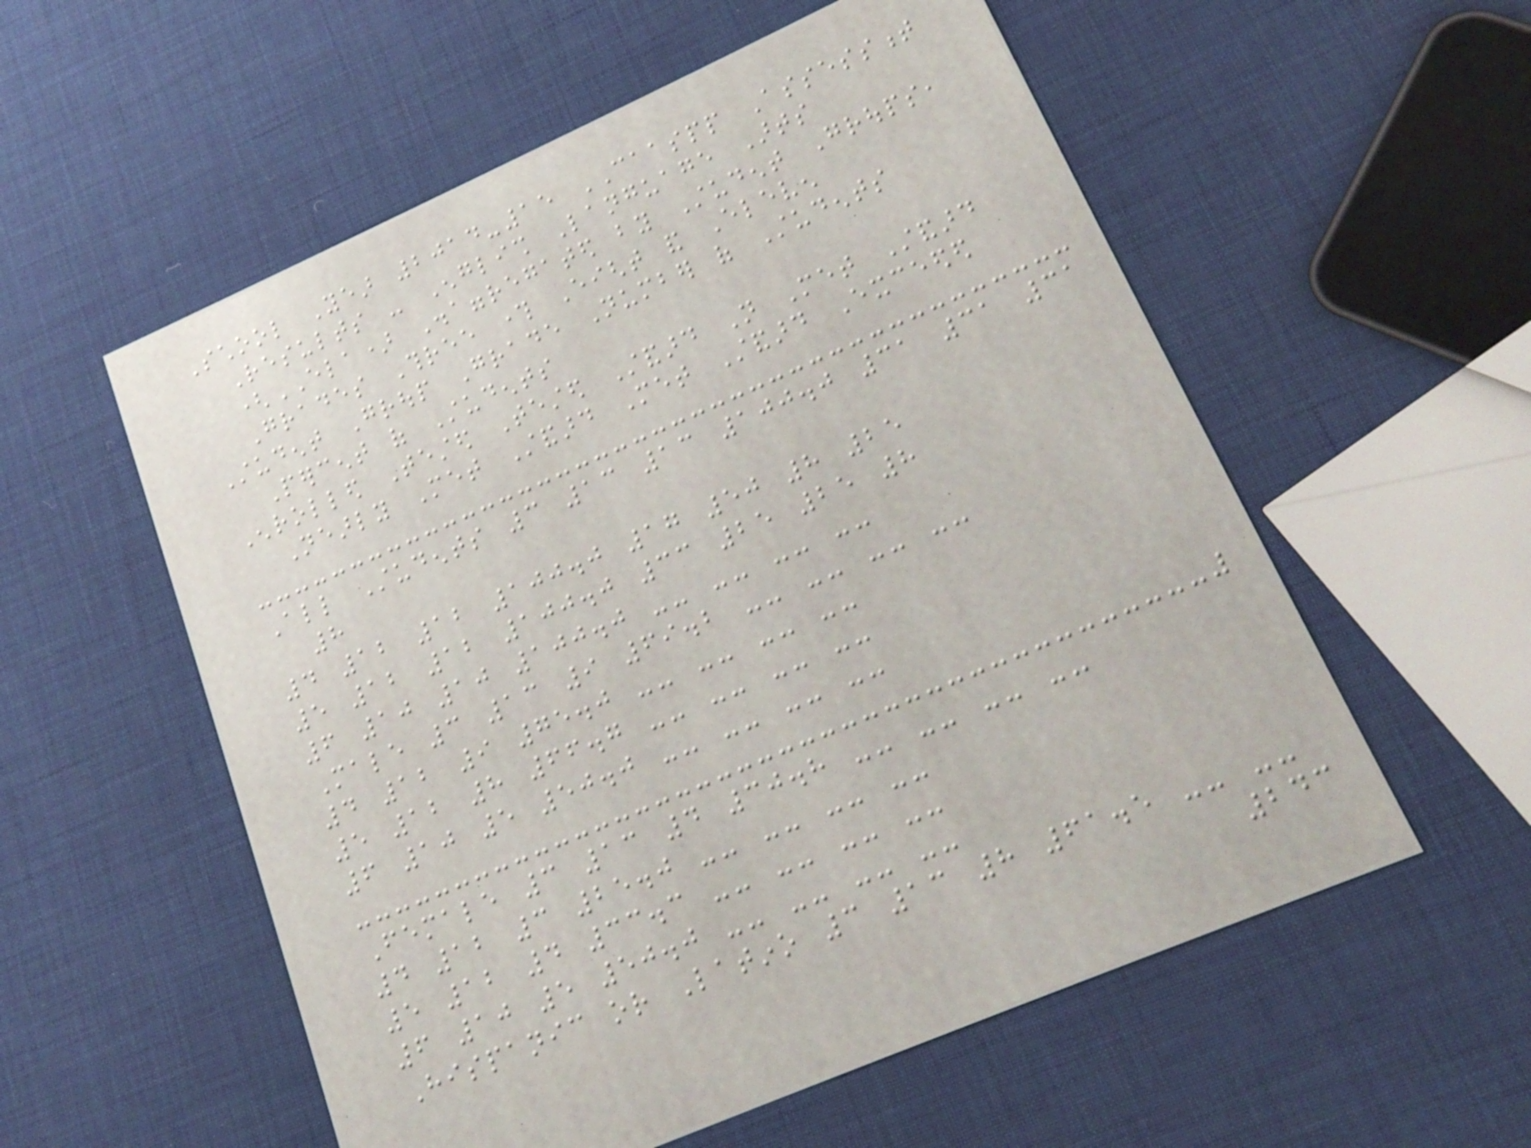School Year 2014-15 CAASPP Assessment
Results - English Language Arts
(ELA) Disaggregated by Student Groups,
Grades Three through Eight and Eleven
Student Group Grade Number of Students
Percent of Students
Enrolled Tested Tested Standard Not Met Standard
Nearly Met Standard Met Standard Exceeded
All Students 3 13 13 100.0 31 31 31
8
4 12 12 100.0 17 50 8 25
5 12 12 100.0 33 25 25 8
6 10 10 100.0 -- -- -- --
Male 3 13 9 69.2 -- -- -- --
4 12 9 75.0 -- -- -- --
5 12 8 66.7 -- -- -- --
6 10 5 50.0 -- -- -- --
Female 3 13 4 30.8 -- -- -- --
4 12 3 25.0 -- -- -- --
5 12 4 33.3 -- -- -- --
6 10 5 50.0 -- -- -- --
Hispanic or Latino 3 13 8 61.5 -- --
243
